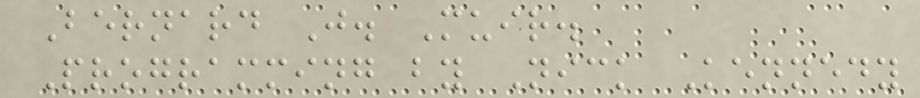Bernard J. Muir.
Programming by Nick Kennedy
